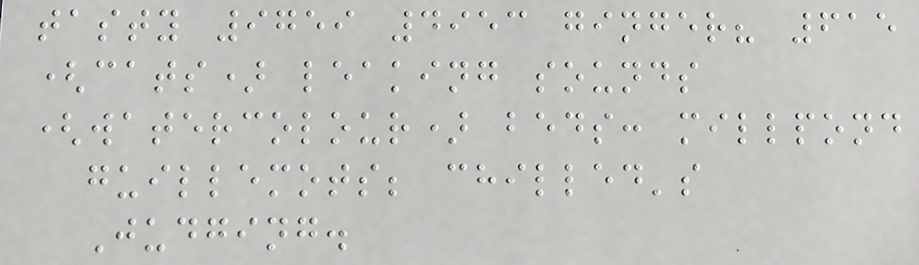tasty 9759 4953 ginger? 615
(cats) leaking sounds
(watercolour) beds: millpond
guillemots; chilled's
Judging.
